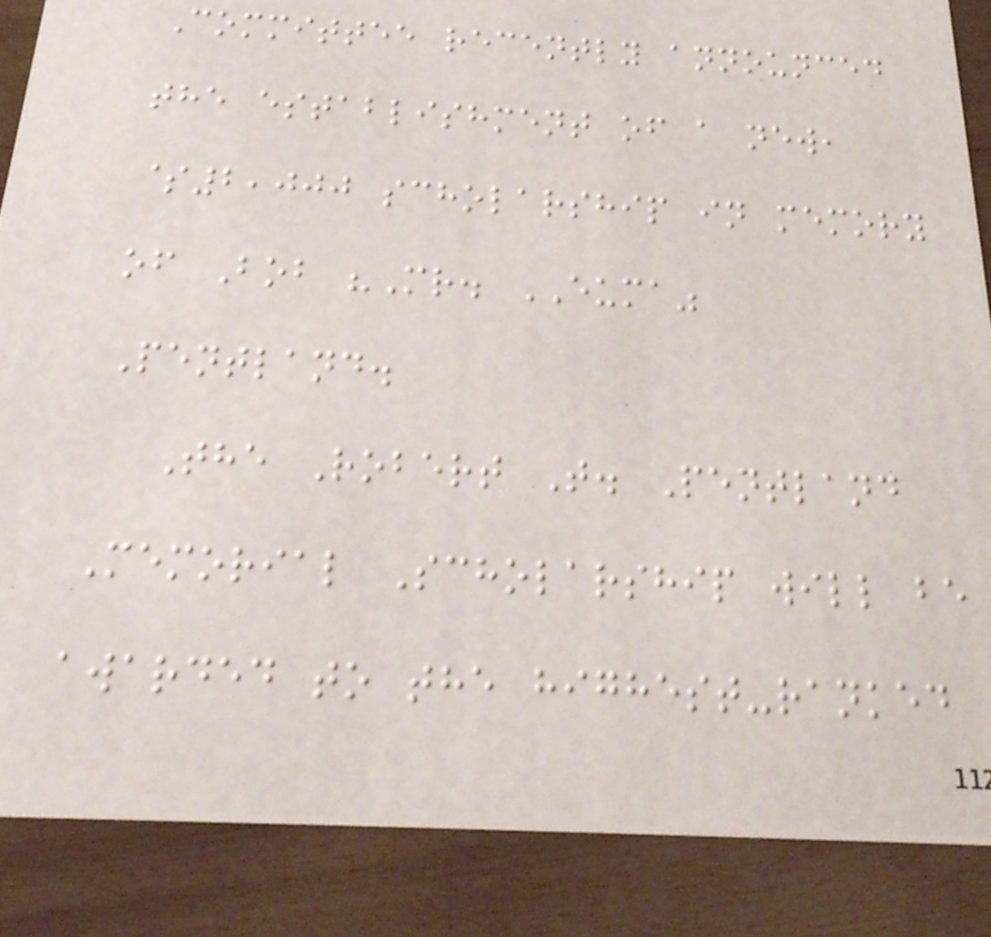Committee recently announced
the establishment of a new,
$2,000 scholarship in memory
of Bob "Mr. EUMA"
Pentland.
The Robert T. Pentland
Memorial Scholarship will be
awarded to the highest-ranked
